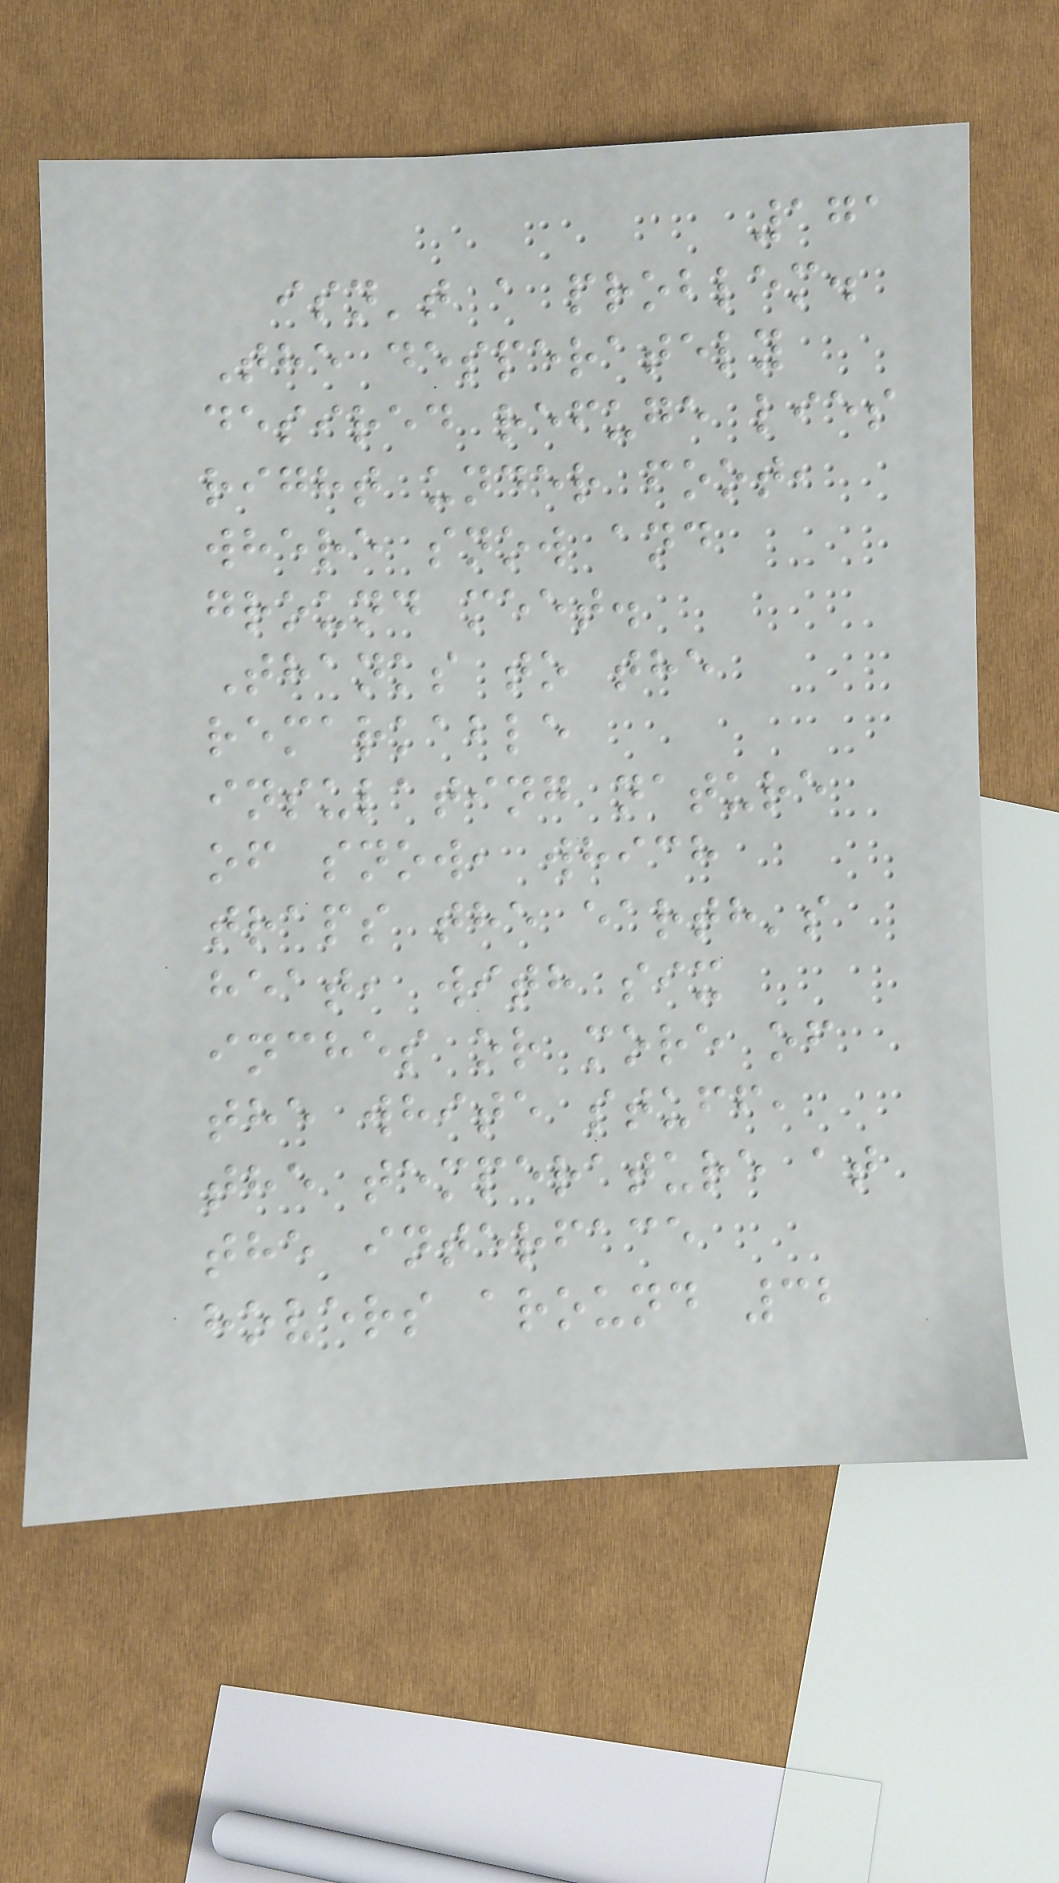171
isn't a problem.
The desperately
desired refuge lies
right under foot,
where snow and
ground meet.
Thanks to the
remarkable
insulating nature
of snow, which
traps the earth's
heat, with six
inches or more of
the white stuff,
the temperature at
the interface
hovers around 32
